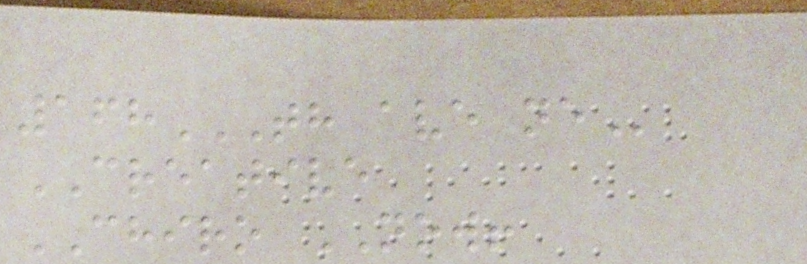168TH AVE NE
CREATIVE
CHIRO NOW!
